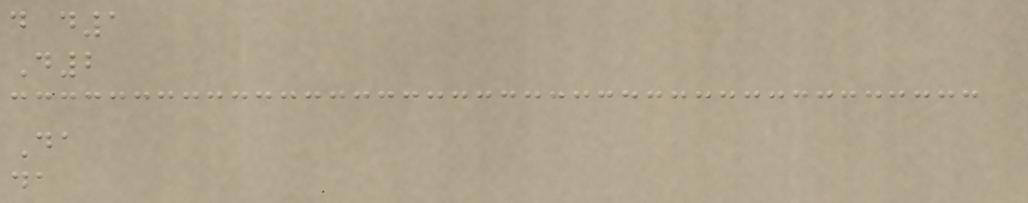d d1
D2
Da
da
